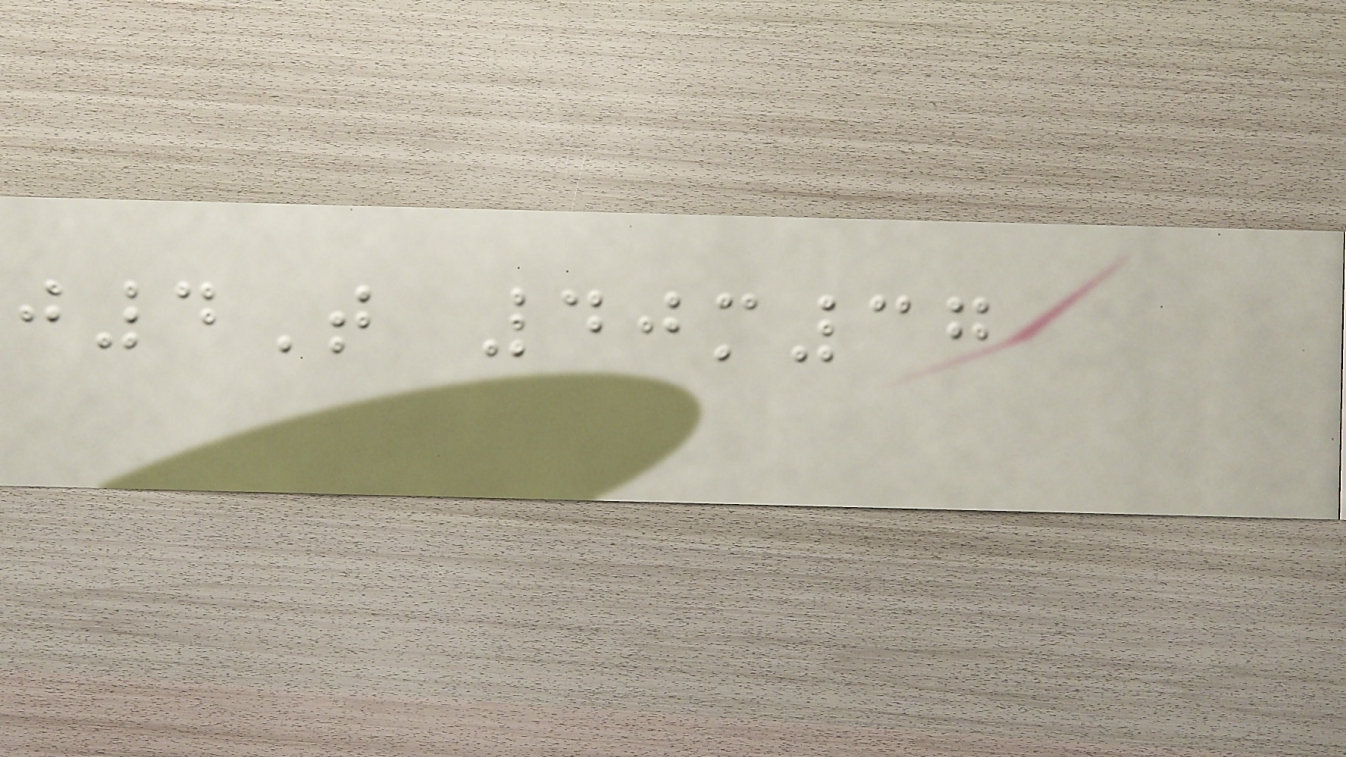j4T 40m37
